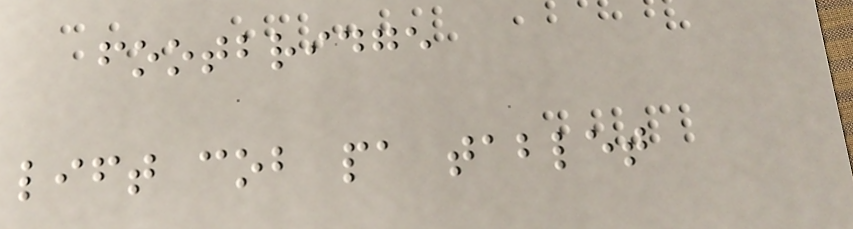footbridge
lift cob pa tablet
